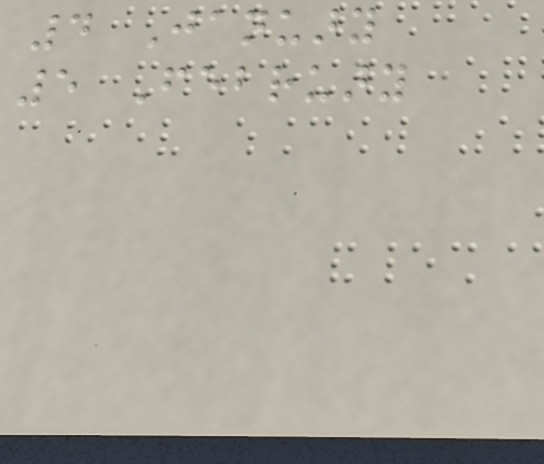4 January
5 February
